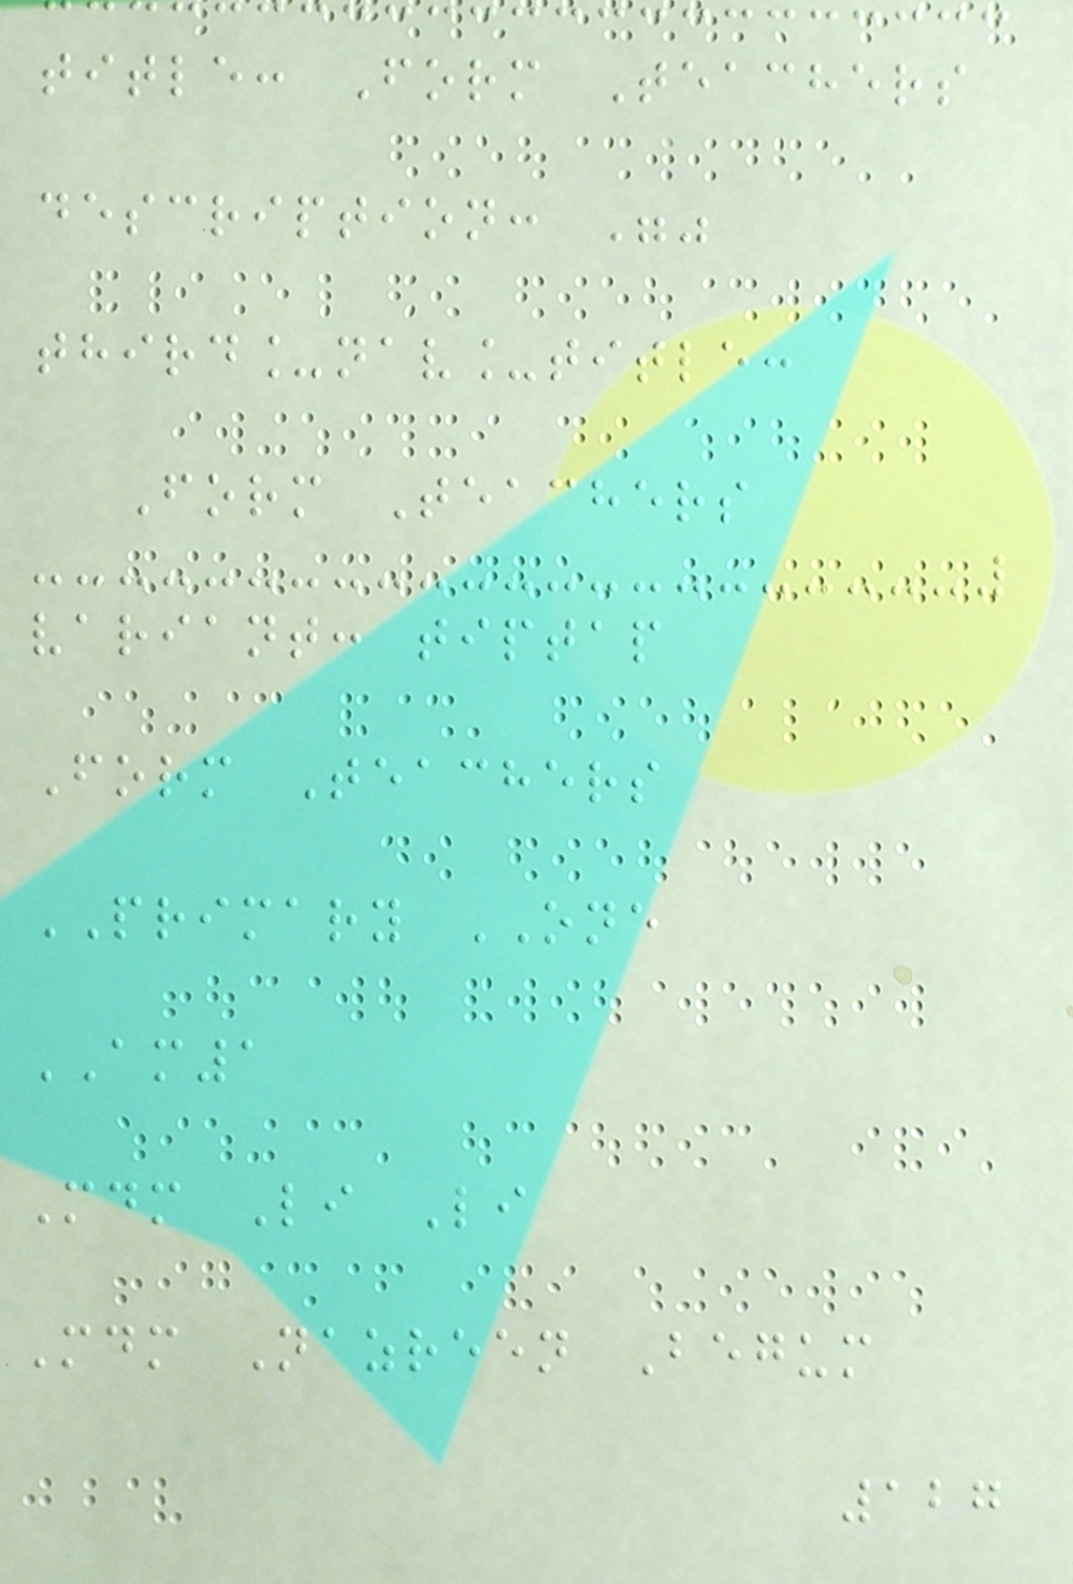title: Form Teachers
description: ""
third_nav_title:
Form Teachers
variant: tiptap
Form Teachers
PRIMARY ONE
AM1
Mdm Li Li
Mdm Nazreen Begum
127
